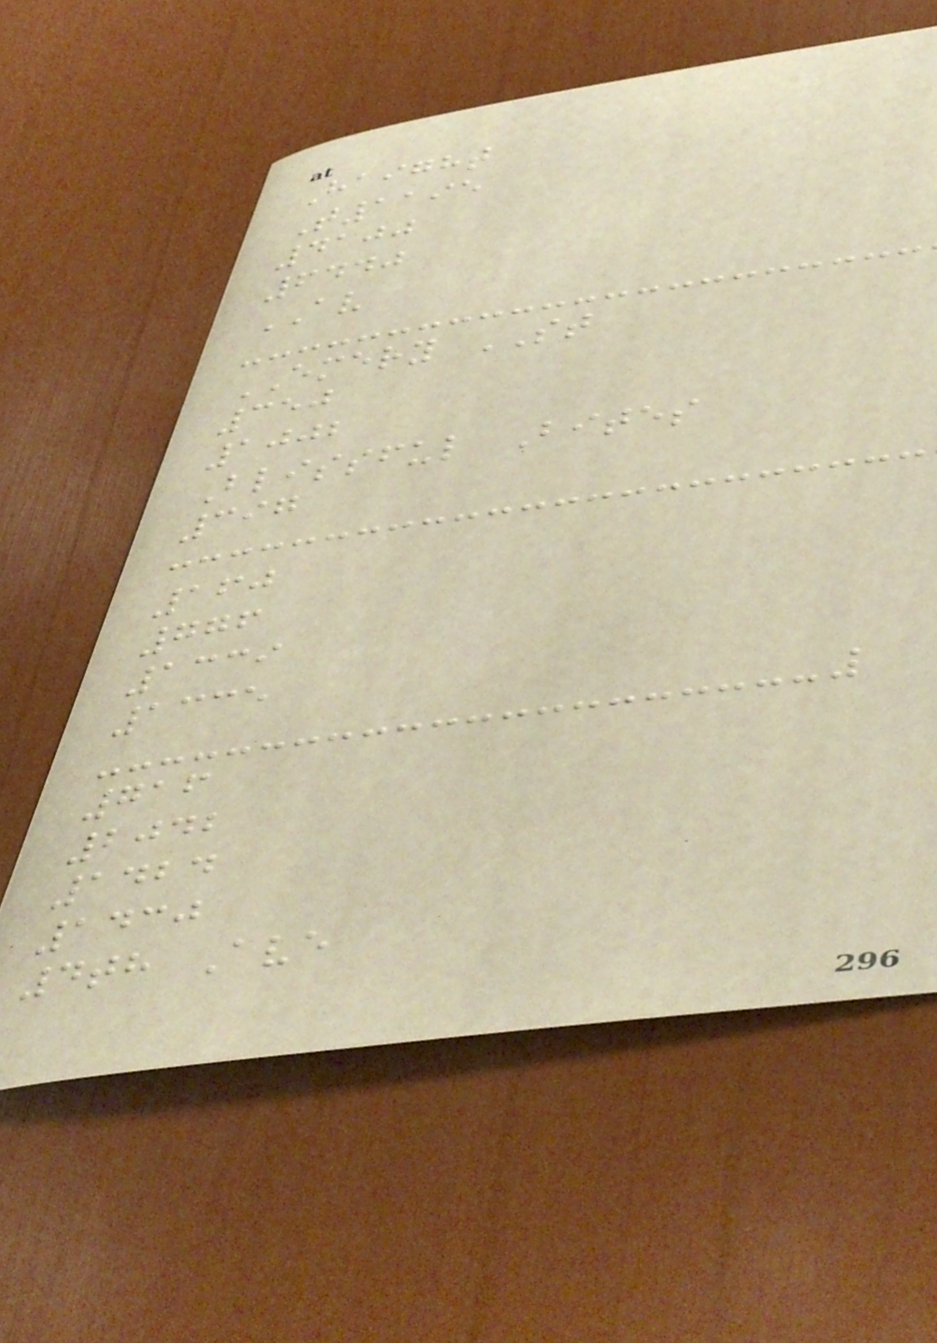Haight
T1195
4100
6440
AV
EMERY ST
350
1002
Blissful Bites
397
160
776
1339
1335
716
2042
1424
1430
4th Ave
